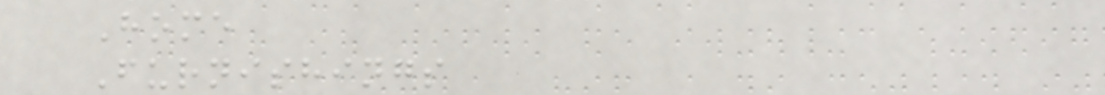Home
Furnishings
